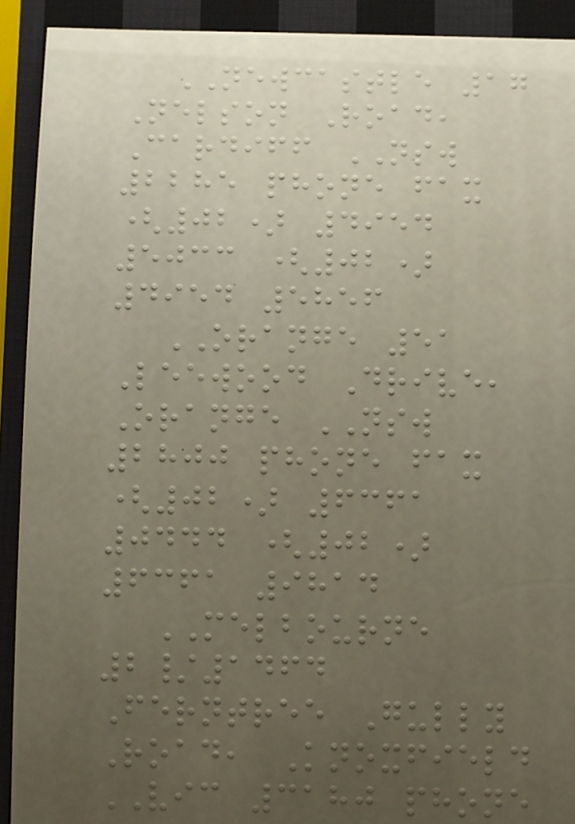NEWCASTLE 17
Nelson Road,
Cardiff NSW
2285 phone fax
(02) 4954
5033 (02)
4954 5856
ORANGE 51
Leewood Drive,
Orange NSW
2800 phone fax
(02) 6361
0444 (02)
6361 9814
MELBOURNE
2/1464
Ferntree Gully
Road, Knoxfield
VIC 3180 phone
